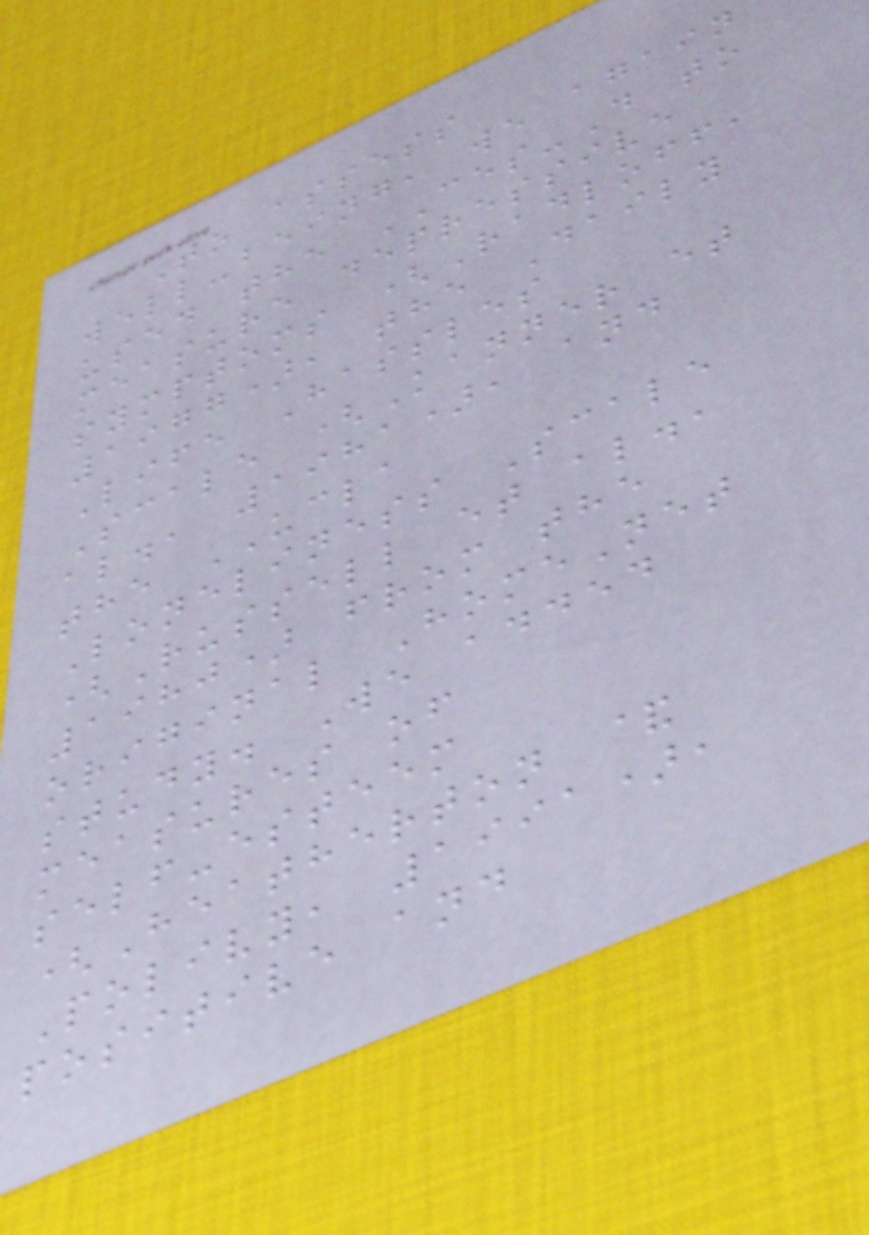To assess
well-being, we again
used the CES-D to
measure depressive
symptoms (Radloff,
1977), the Daily
Life Hassles
Scale (Kanner et
al., 1981), and
the UCLA
Loneliness Scale
(Russell et al.,
1980) from the
original HomeNet
study. We added
measures of
self-esteem
(Heatherton &
Polivy, 1991),
positive and
